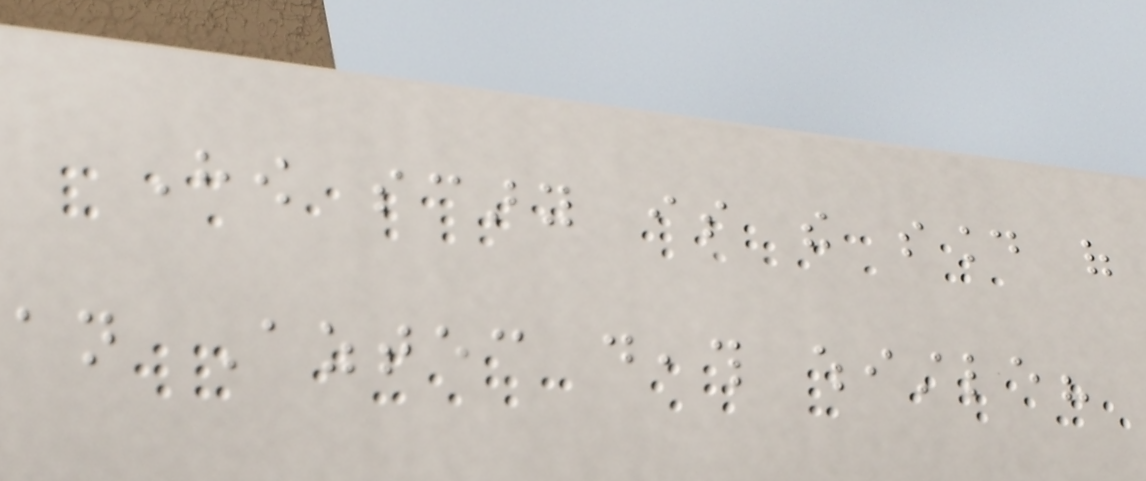How scary is the sound of
an Aztec death whistle?
